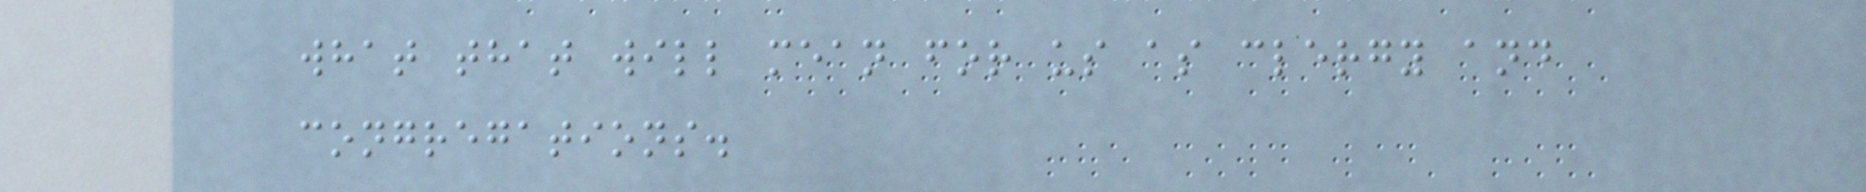what that will mean for us as clergy and
congregations.
